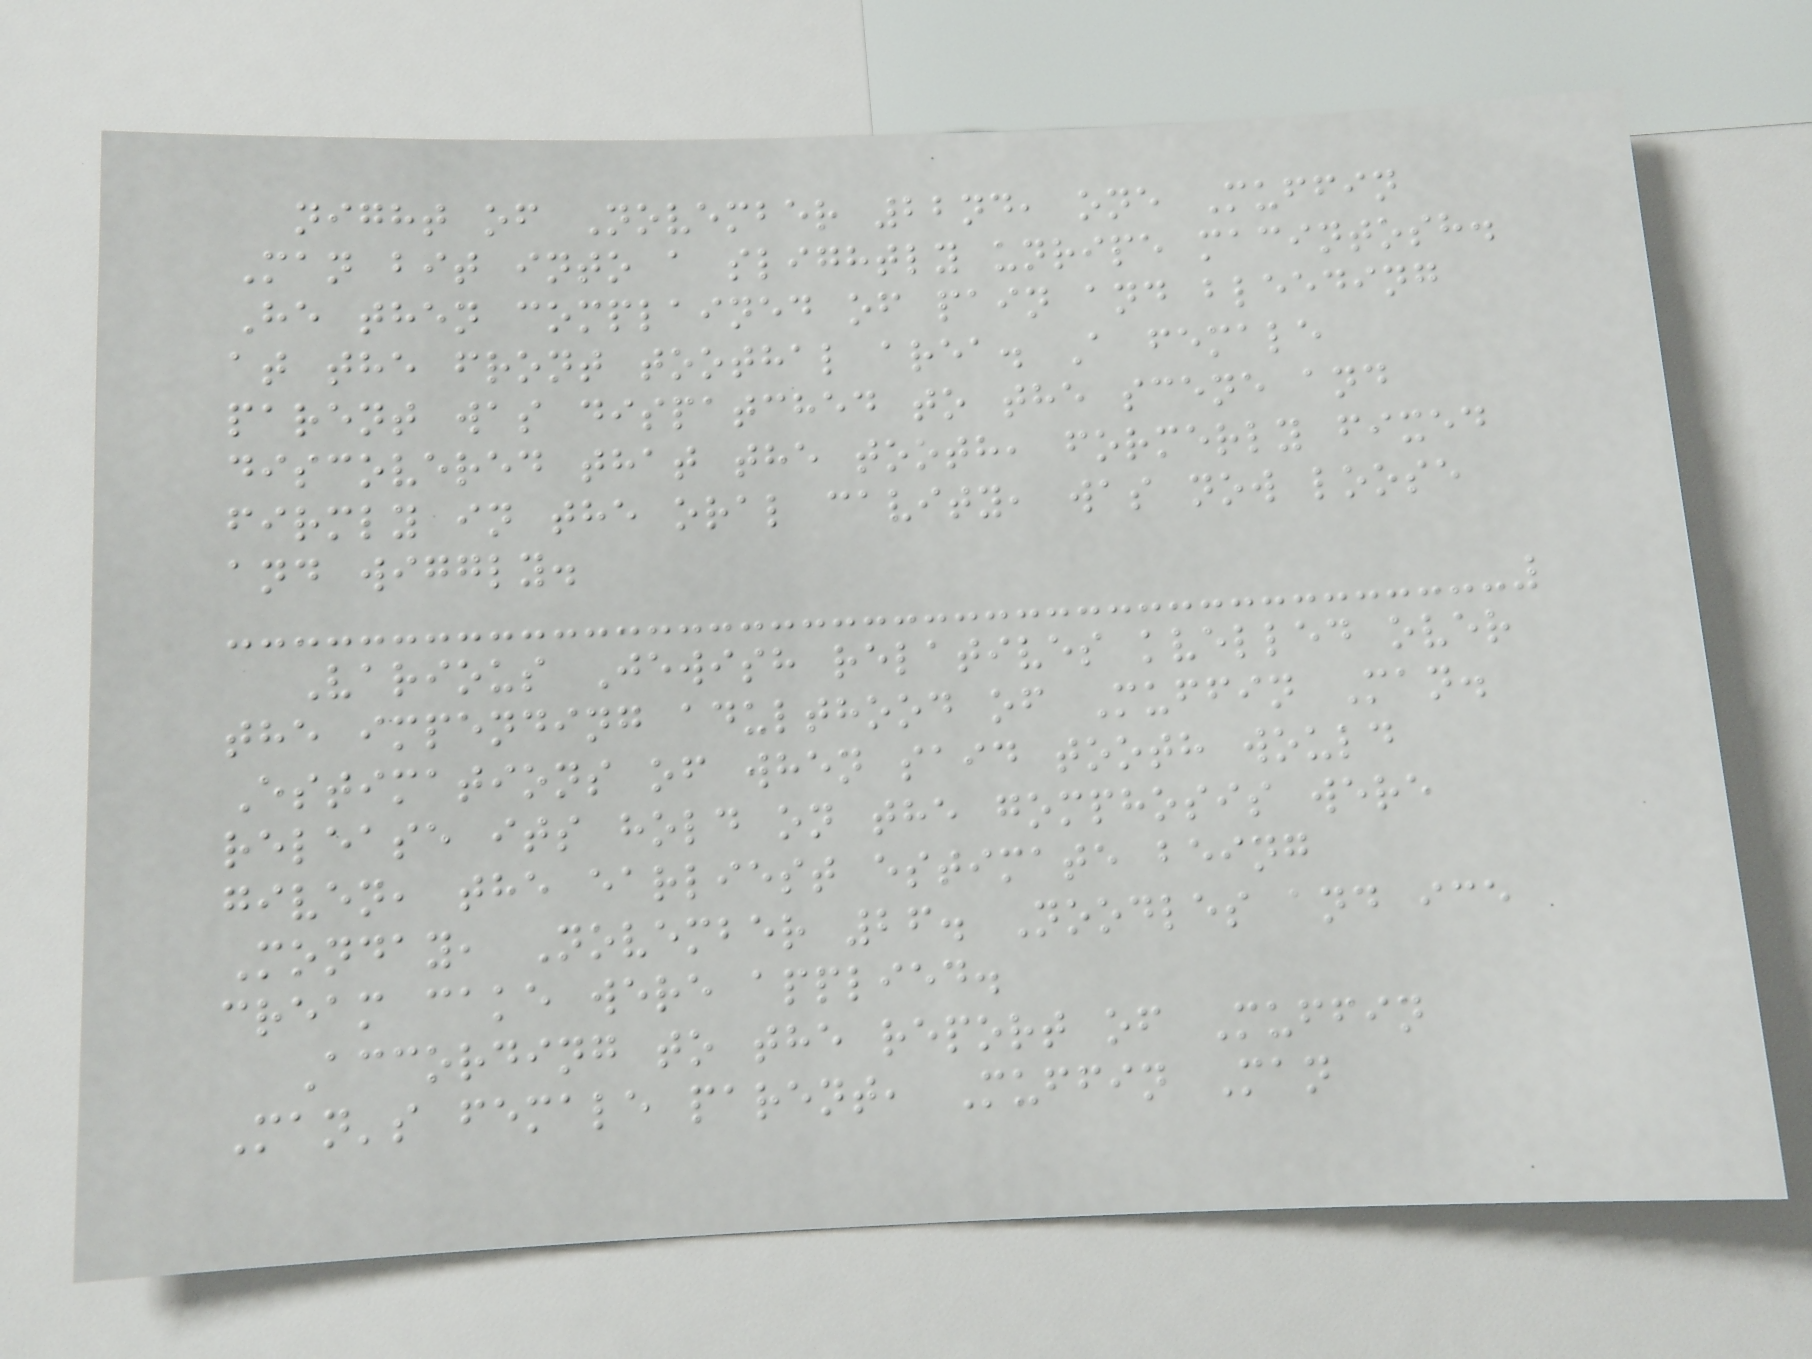night of November 22nd, one Muffin
Man bit into a slightly unripe macintosh.
He then complained of pain and bleeding
at the front toothal area. A female
parent was dispatched to the scene and
discovered that the tooth, formerly fixed
firmly in the oral cavity, was now loose
and wiggly.
Various Jewish relatives kvelled over
the impending adulthood of Muffin Man.
Estimations of when said tooth would
release its hold on the gomphosis were
given, the earliest estimate being
Monday, November 26. Noodles and ice
cream cake were applied.
According to the report of Muffin
Man's female parent, Muffin Man
